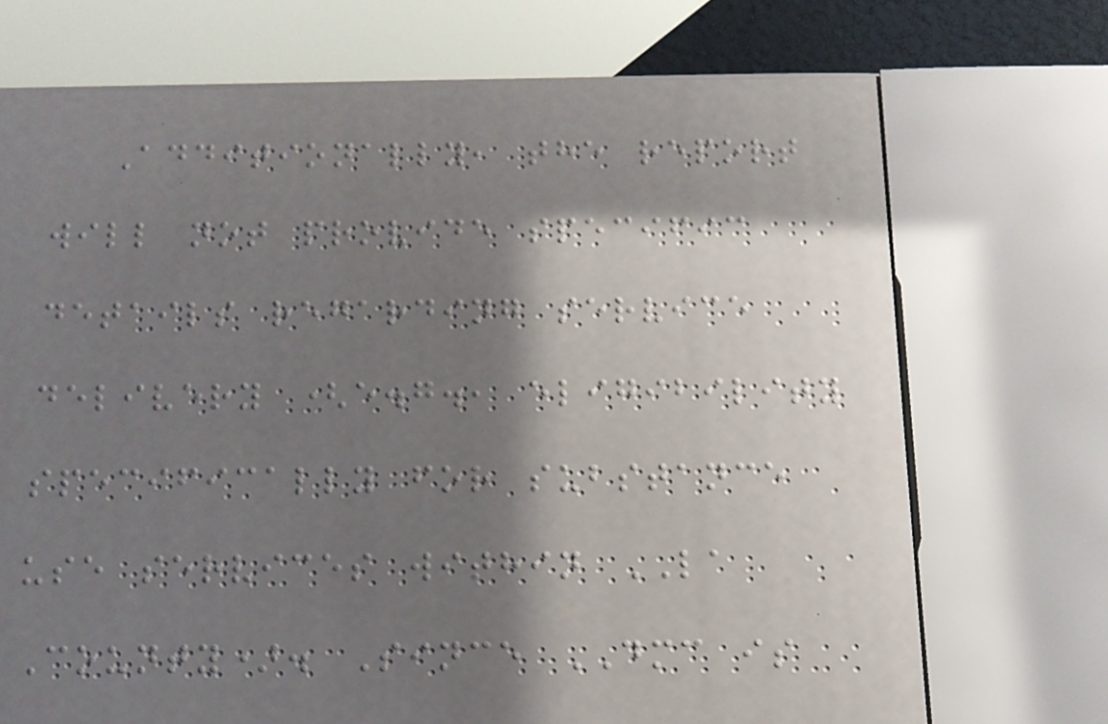Additionally, the report
will not provide specific
details regarding service
delivery (e.g., eligibility
specifically for substance
use services within LA
County). Since DMC is
